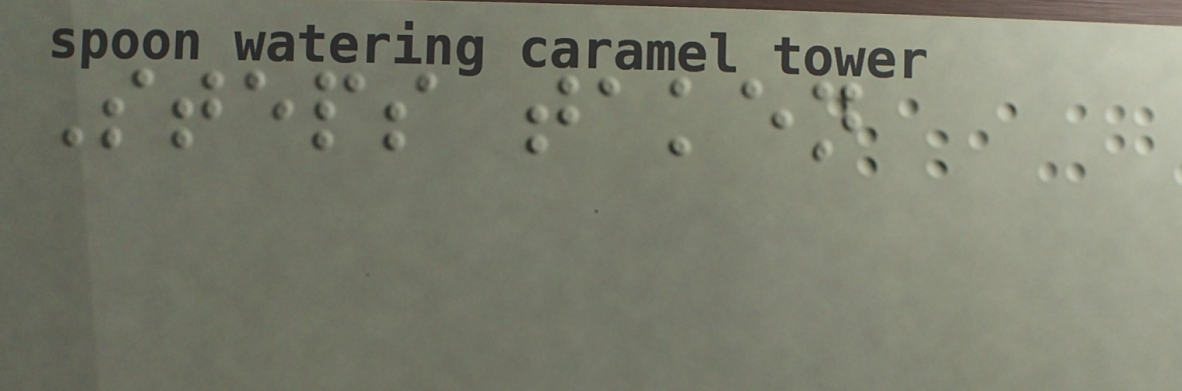Steps taken
